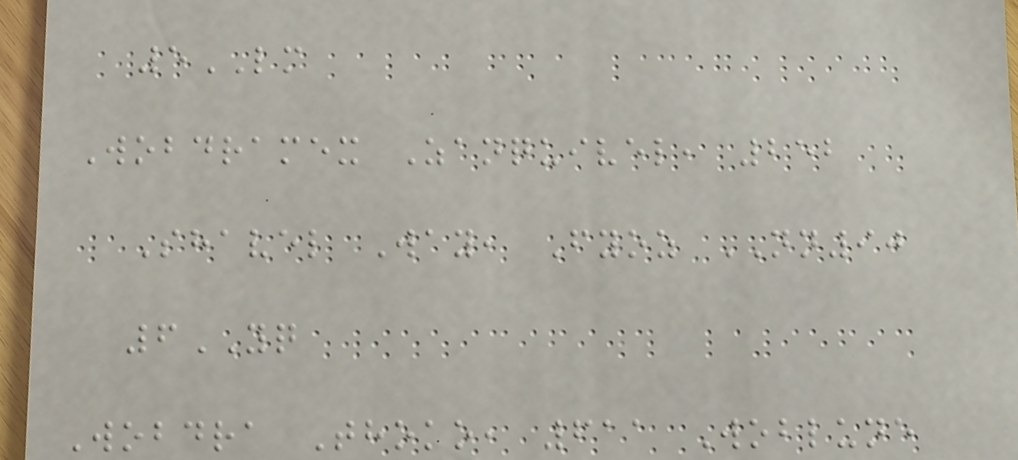5LM
Wobdramex Zanquivel, 252
Shavel Way, Fyoz NN90
6YQ
Wobdra Thoko, 611 Woblune
